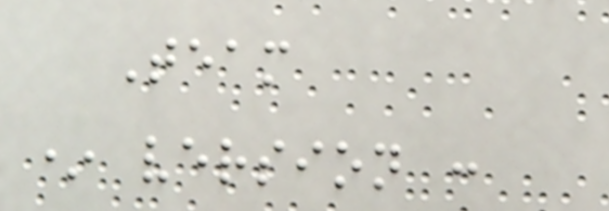Team
* version :
